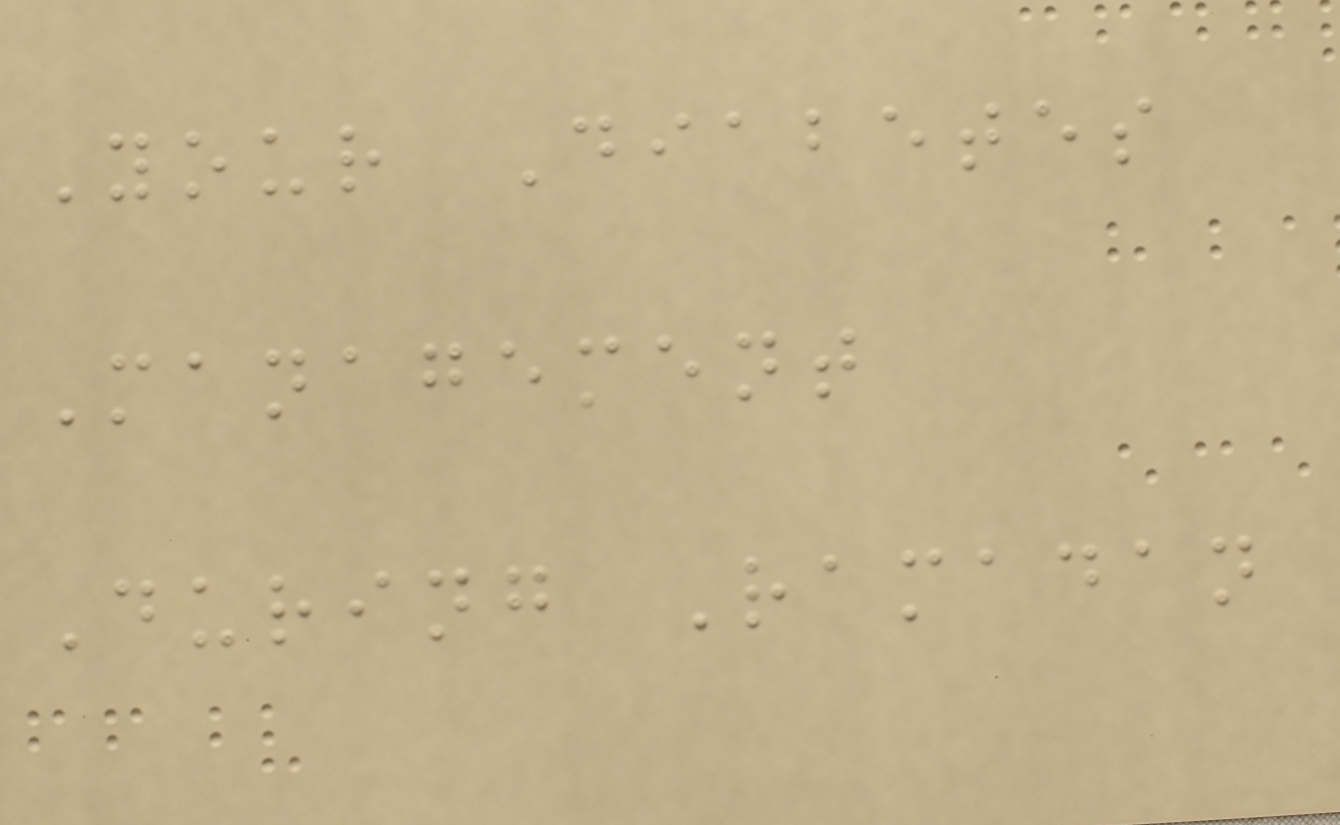Your Diabetes
Management
During Ramadan
